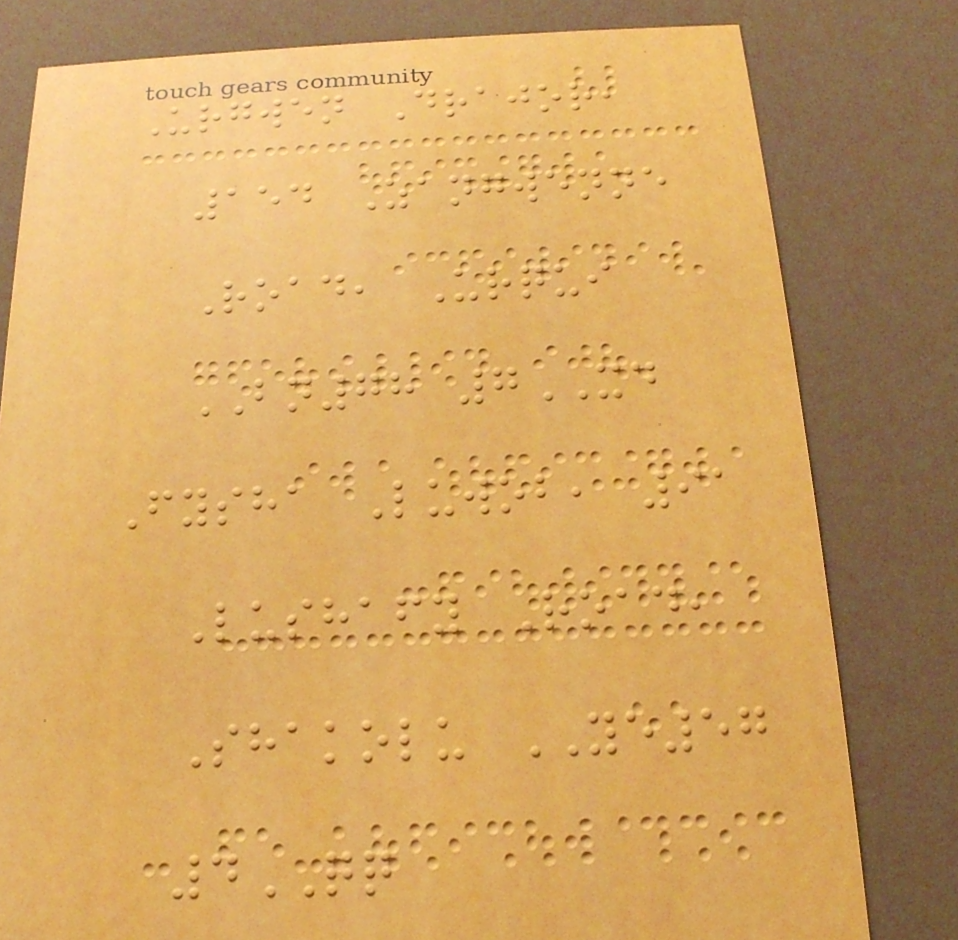Urgwen Drajor,
154 Zangwenne
Road, Urqui
BN78 7XD
Fysha Luwob, 91
Lushafy Road,
Shakolu YE57
4QQ
